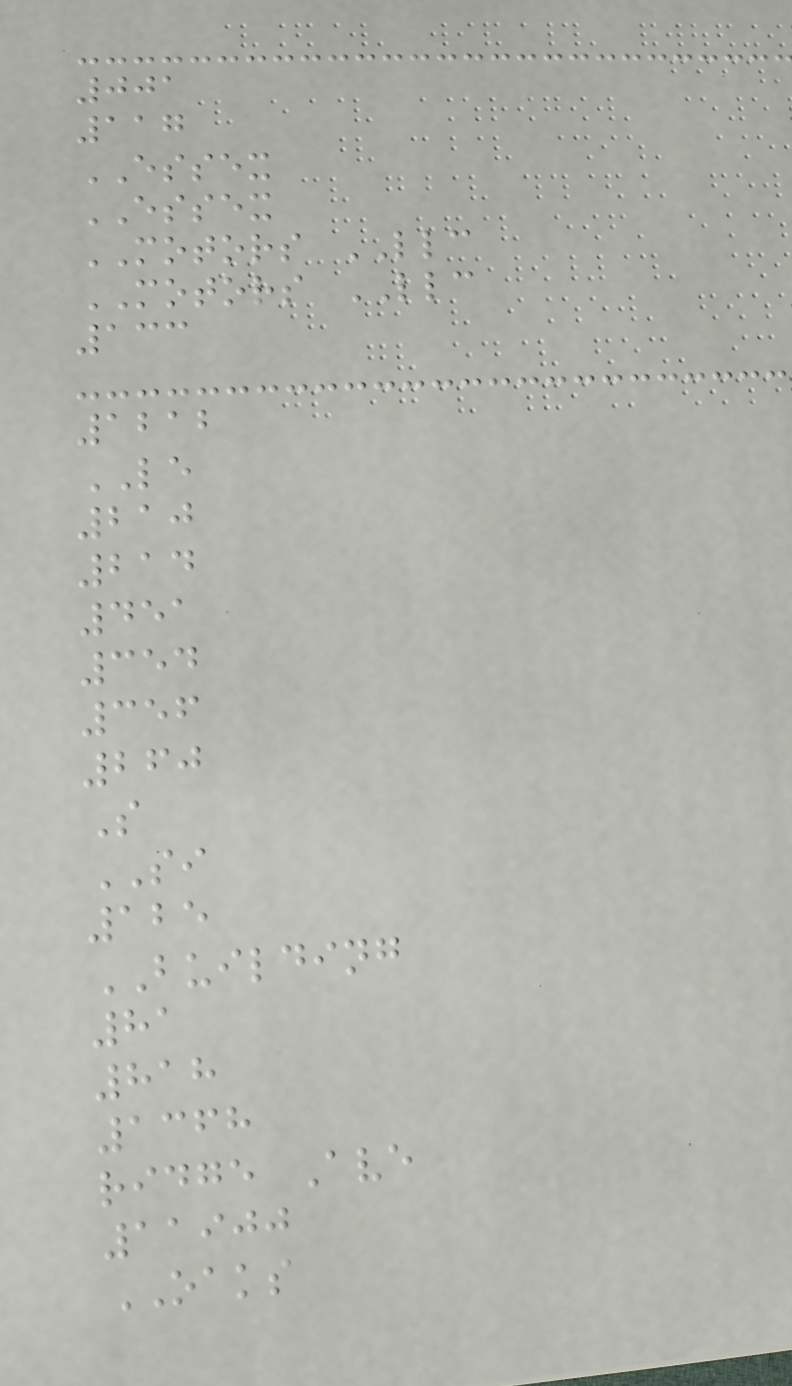001
117
ESSEX
ESSEX
MOTORS LLC
MOTORS LLC
133
1212
LE
210
214
451
354
356
260
S
SI
125
BUILDING
81
818
1368
ridge Ave
11900
OAKS
